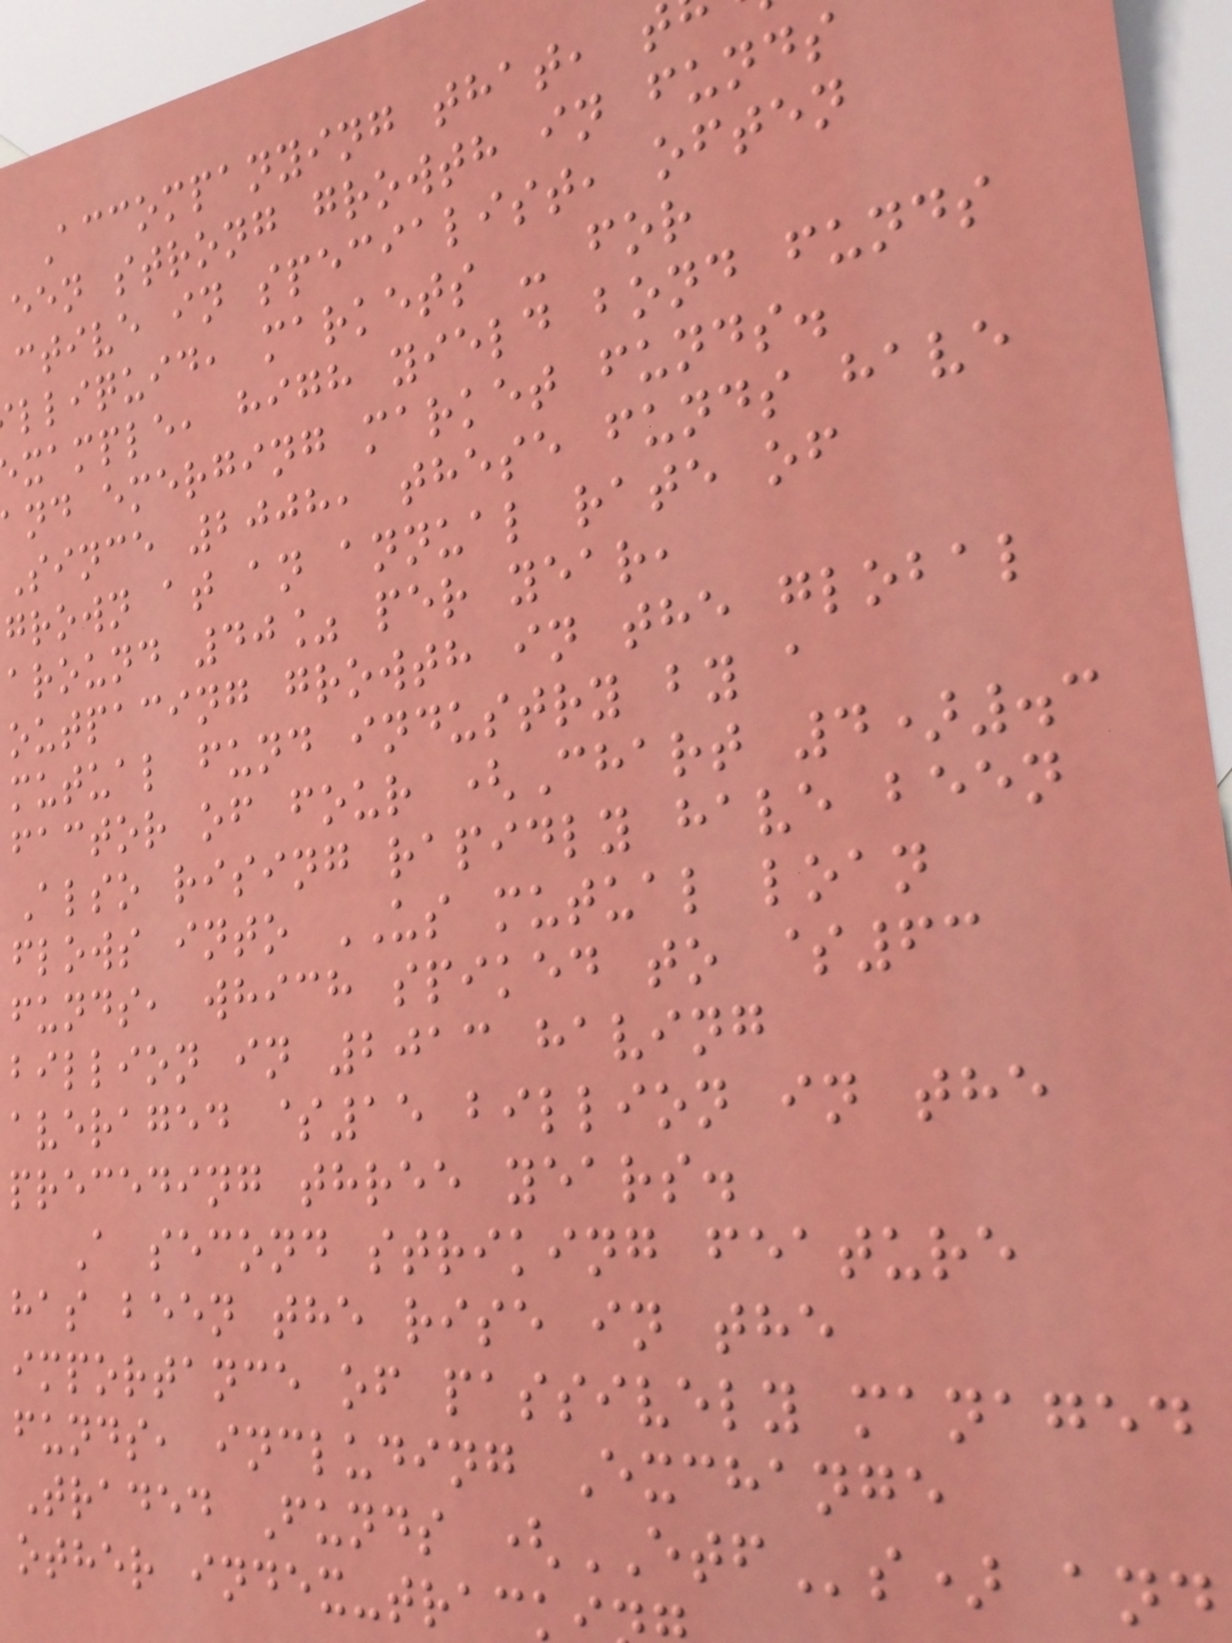Accompanying that, t
een strong growth in funds
ctive in specialist, often
lliquid, markets - for
xample, high yield bond funds
nd emerging market funds.
Since 2008, these funds have
grown at an annual rate of
around 40% per year,
outpacing growth in the global
mutual fund industry by a
factor of four (Chart 4).3
Also rising rapidly have been
flows into US mutual loan
funds, which spiked to $63
billion in 2013 having
averaged $15 billion in the
preceding three years.
A second striking feature
has been the rise in the
importance of passively managed
funds, including Exchange
Traded Funds (ETFs) and
other index-trac
